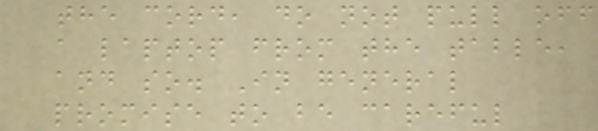the cord, do not pull off
a laptop from the table,
and so. In general
promise to be careful
